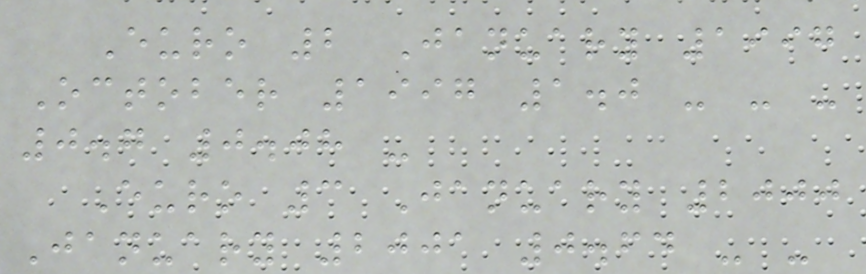Euro 2 January 1997
October 1997 1.0 - - -
0.7 0.08 -
Euro 3 January 2000
January 2001 0.64 - -
